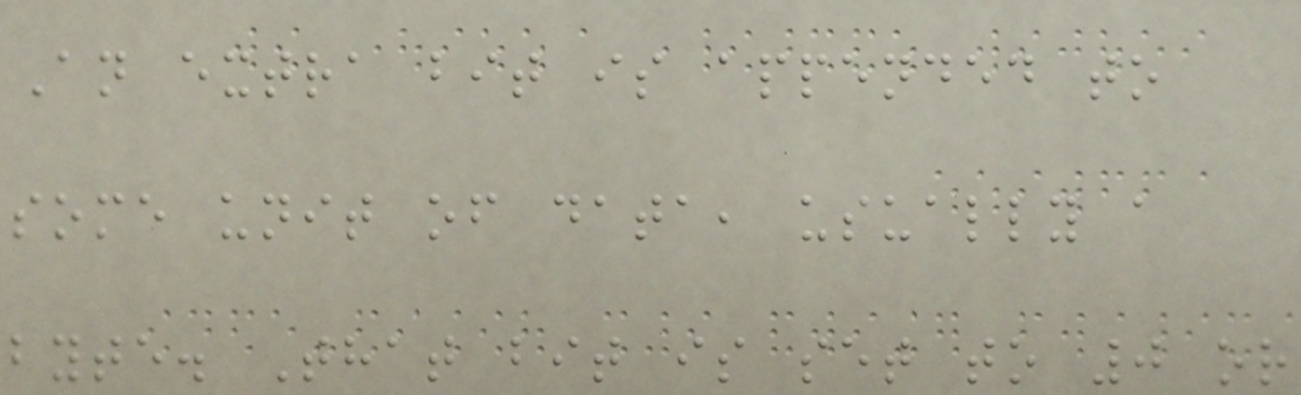An extra bit is appended to
some unit of data, usually a
byte. That bit is set to 0 or
